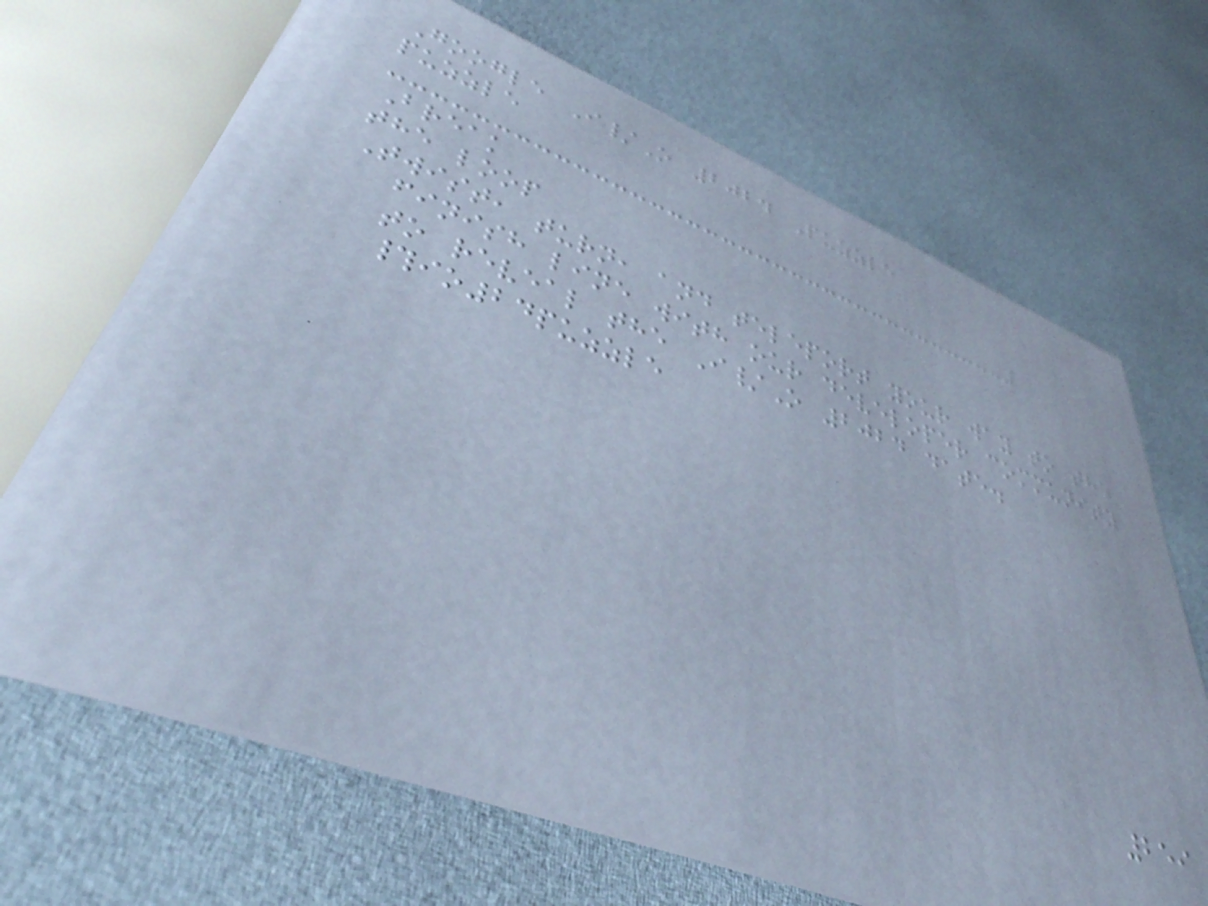Google I/O 2024 Puzzle
puzzle
Break
the loop
Twist, turn, and teleport your way to the
finish line with our developer community
to reveal the I/O 2024 date.
#io24puzzle
259
